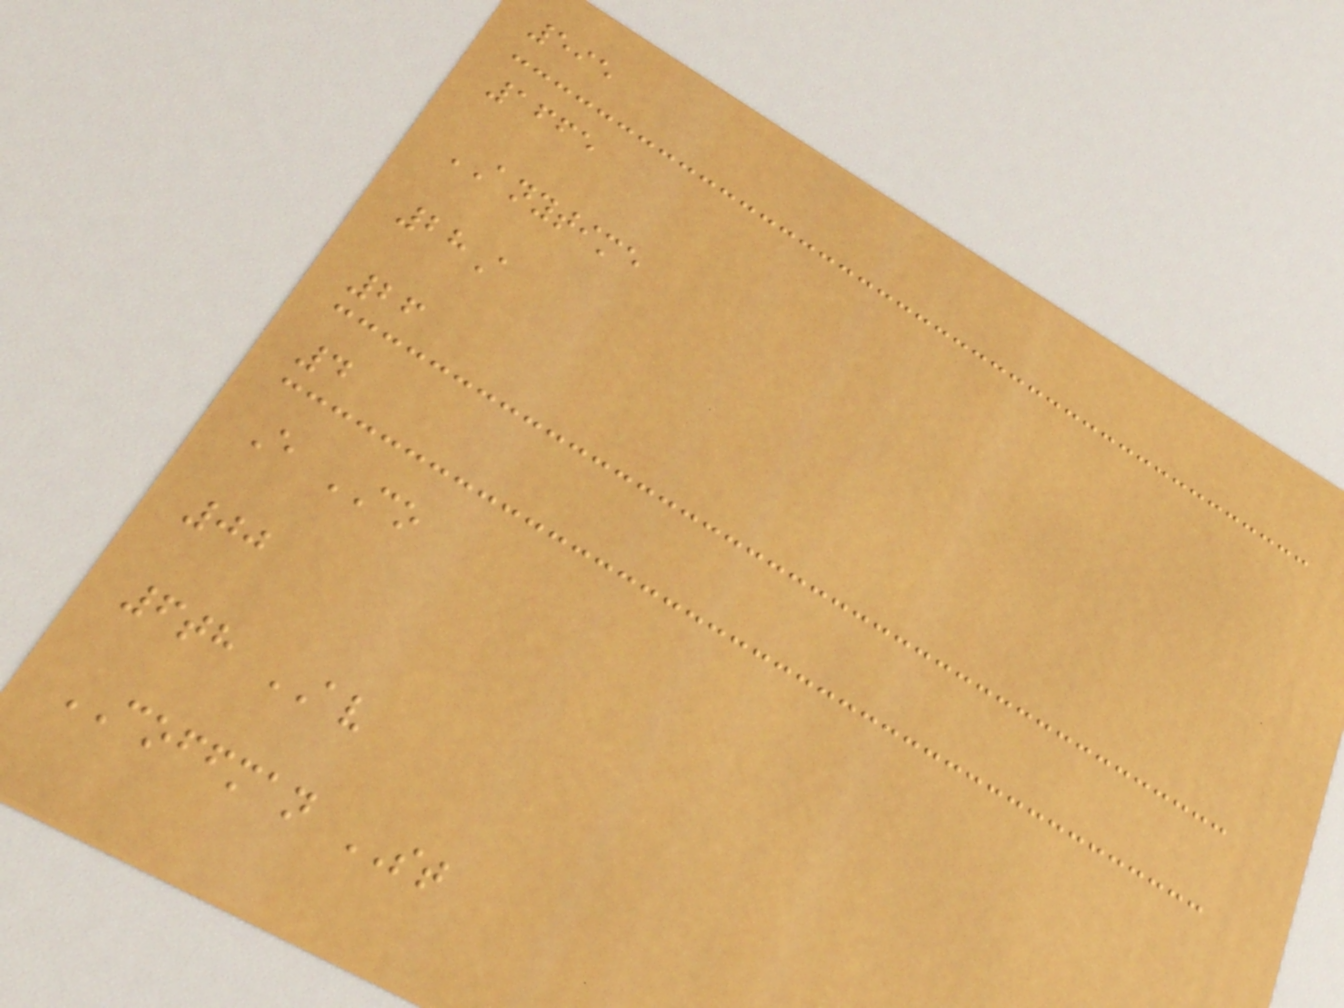595
1665
ANYTIME
28A
26
4
E CO
00
6th AV
COFFMAN ST
